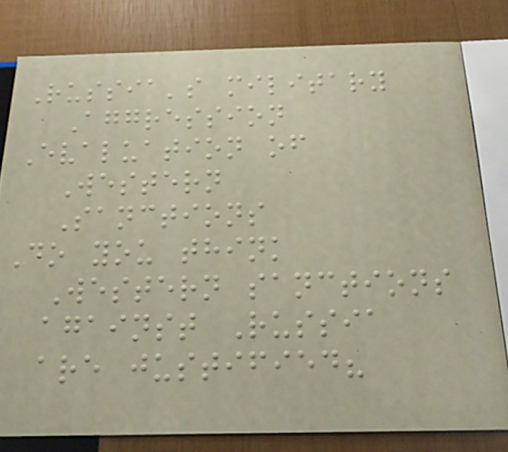Russia's military
Aggression
Evaluation of
Western
Sanctions
Do you think
Western sanctions
against Russia
are justified?
